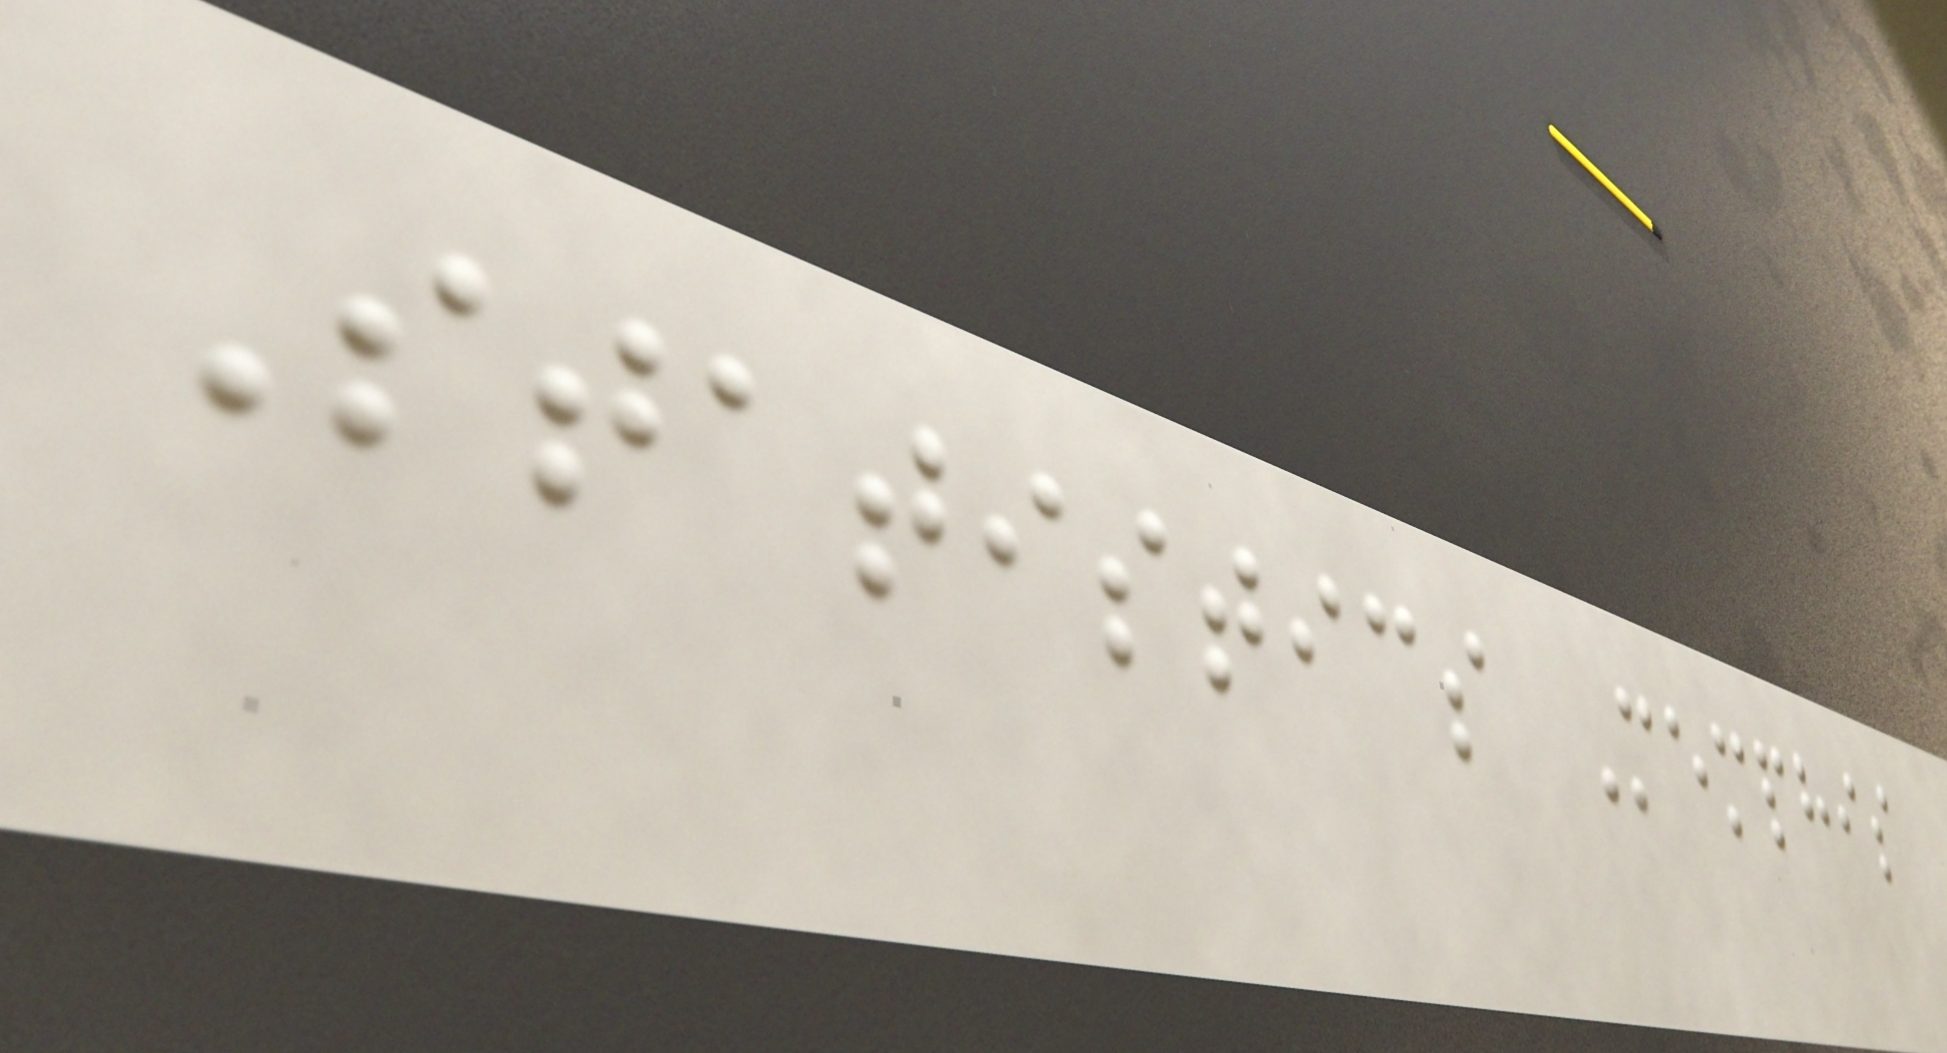Statistics Memphis
